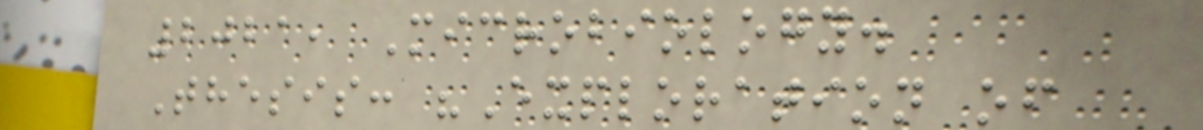2021, Microbiology.
Thesis: "Exploration of
